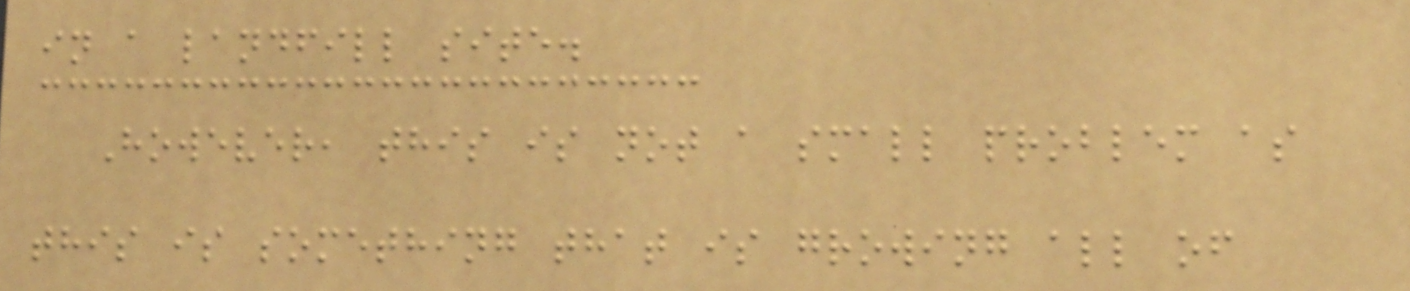in a landfill site.
However, this is not a small problem as
this is something that is growing all of
